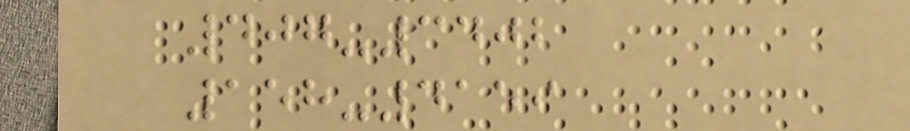407-3402
158-4159
